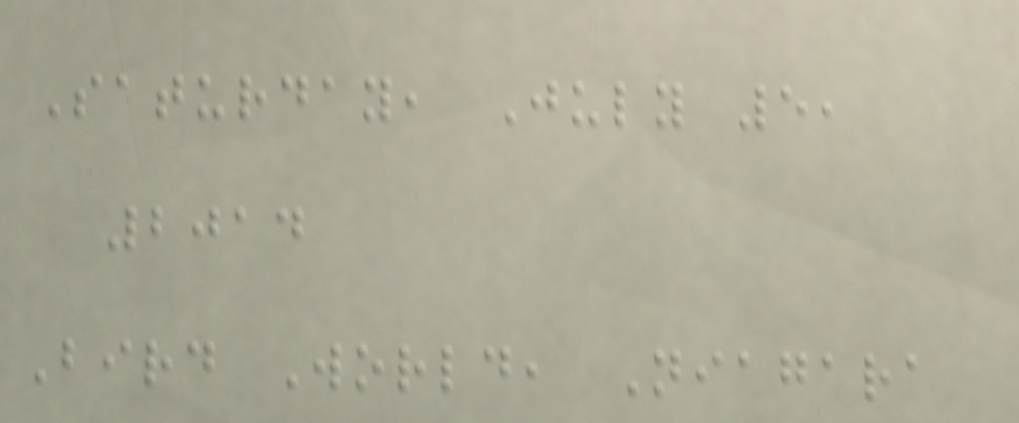Saturday, July 5,
2014
Bird World, Niagara
